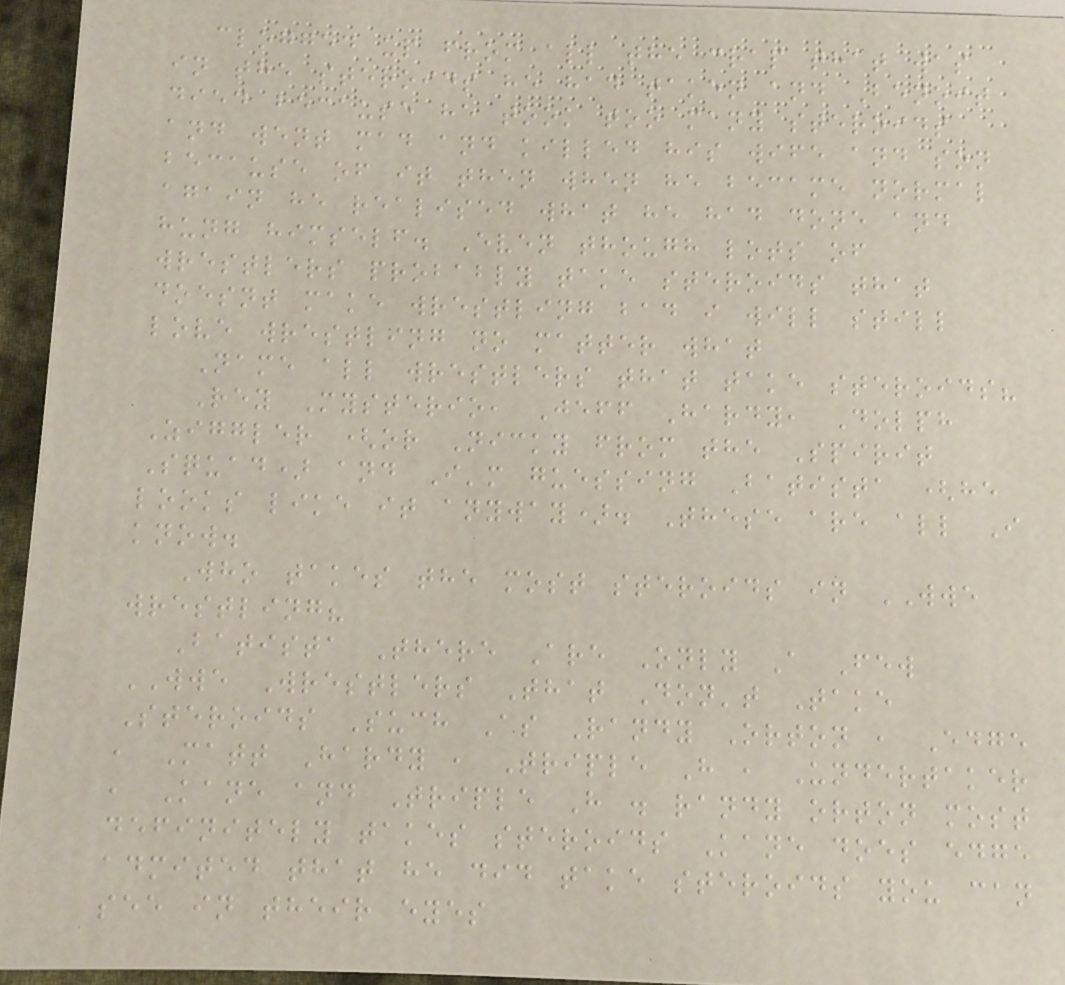clogged up from all the crap that was
in the steroids he had taken and Benoit
died because he took too many steroids
and went mad and killed his wife and son
because of it then when he became normal
again he realised what he had done and
hung himself. Even though lots of
wrestlers probably take steroids that
doesnt make wrestling bad i will still
love wrestling no matter what
Name all wrestlers that take steroids?
Rey Mysterio, Jeff Hardy, Dolph
Ziggler (or Nicky from the Spirit
Squad) and I'm guessing Batista (he
looks like it anyway). These are all I
know.
Who takes the most steroids in WWE
wrestling?
Batista There Are Only A Few
WWE Wrestlers That Don't Take
Steroids Such As Randy Orton , Edge
, Matt Hardy , Triple H , Undertaker
, Kane and Triple H . randy orton most
definitely takes steroids Kane does edge
admited that he did take steroids you can
see in their eyes
